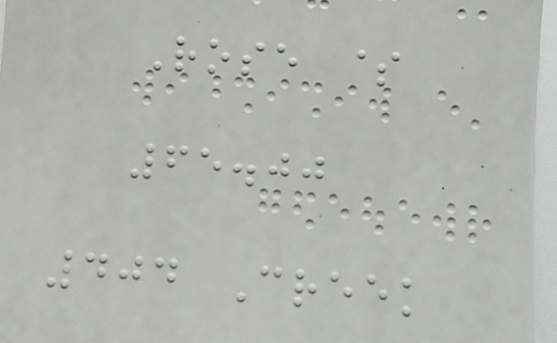Rose $
65.00
404 Creek
